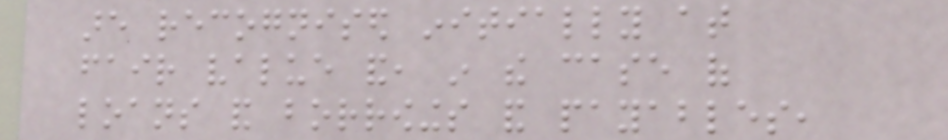are recognised initially at
fair value and, in the case of
loans and borrowings and payables,
